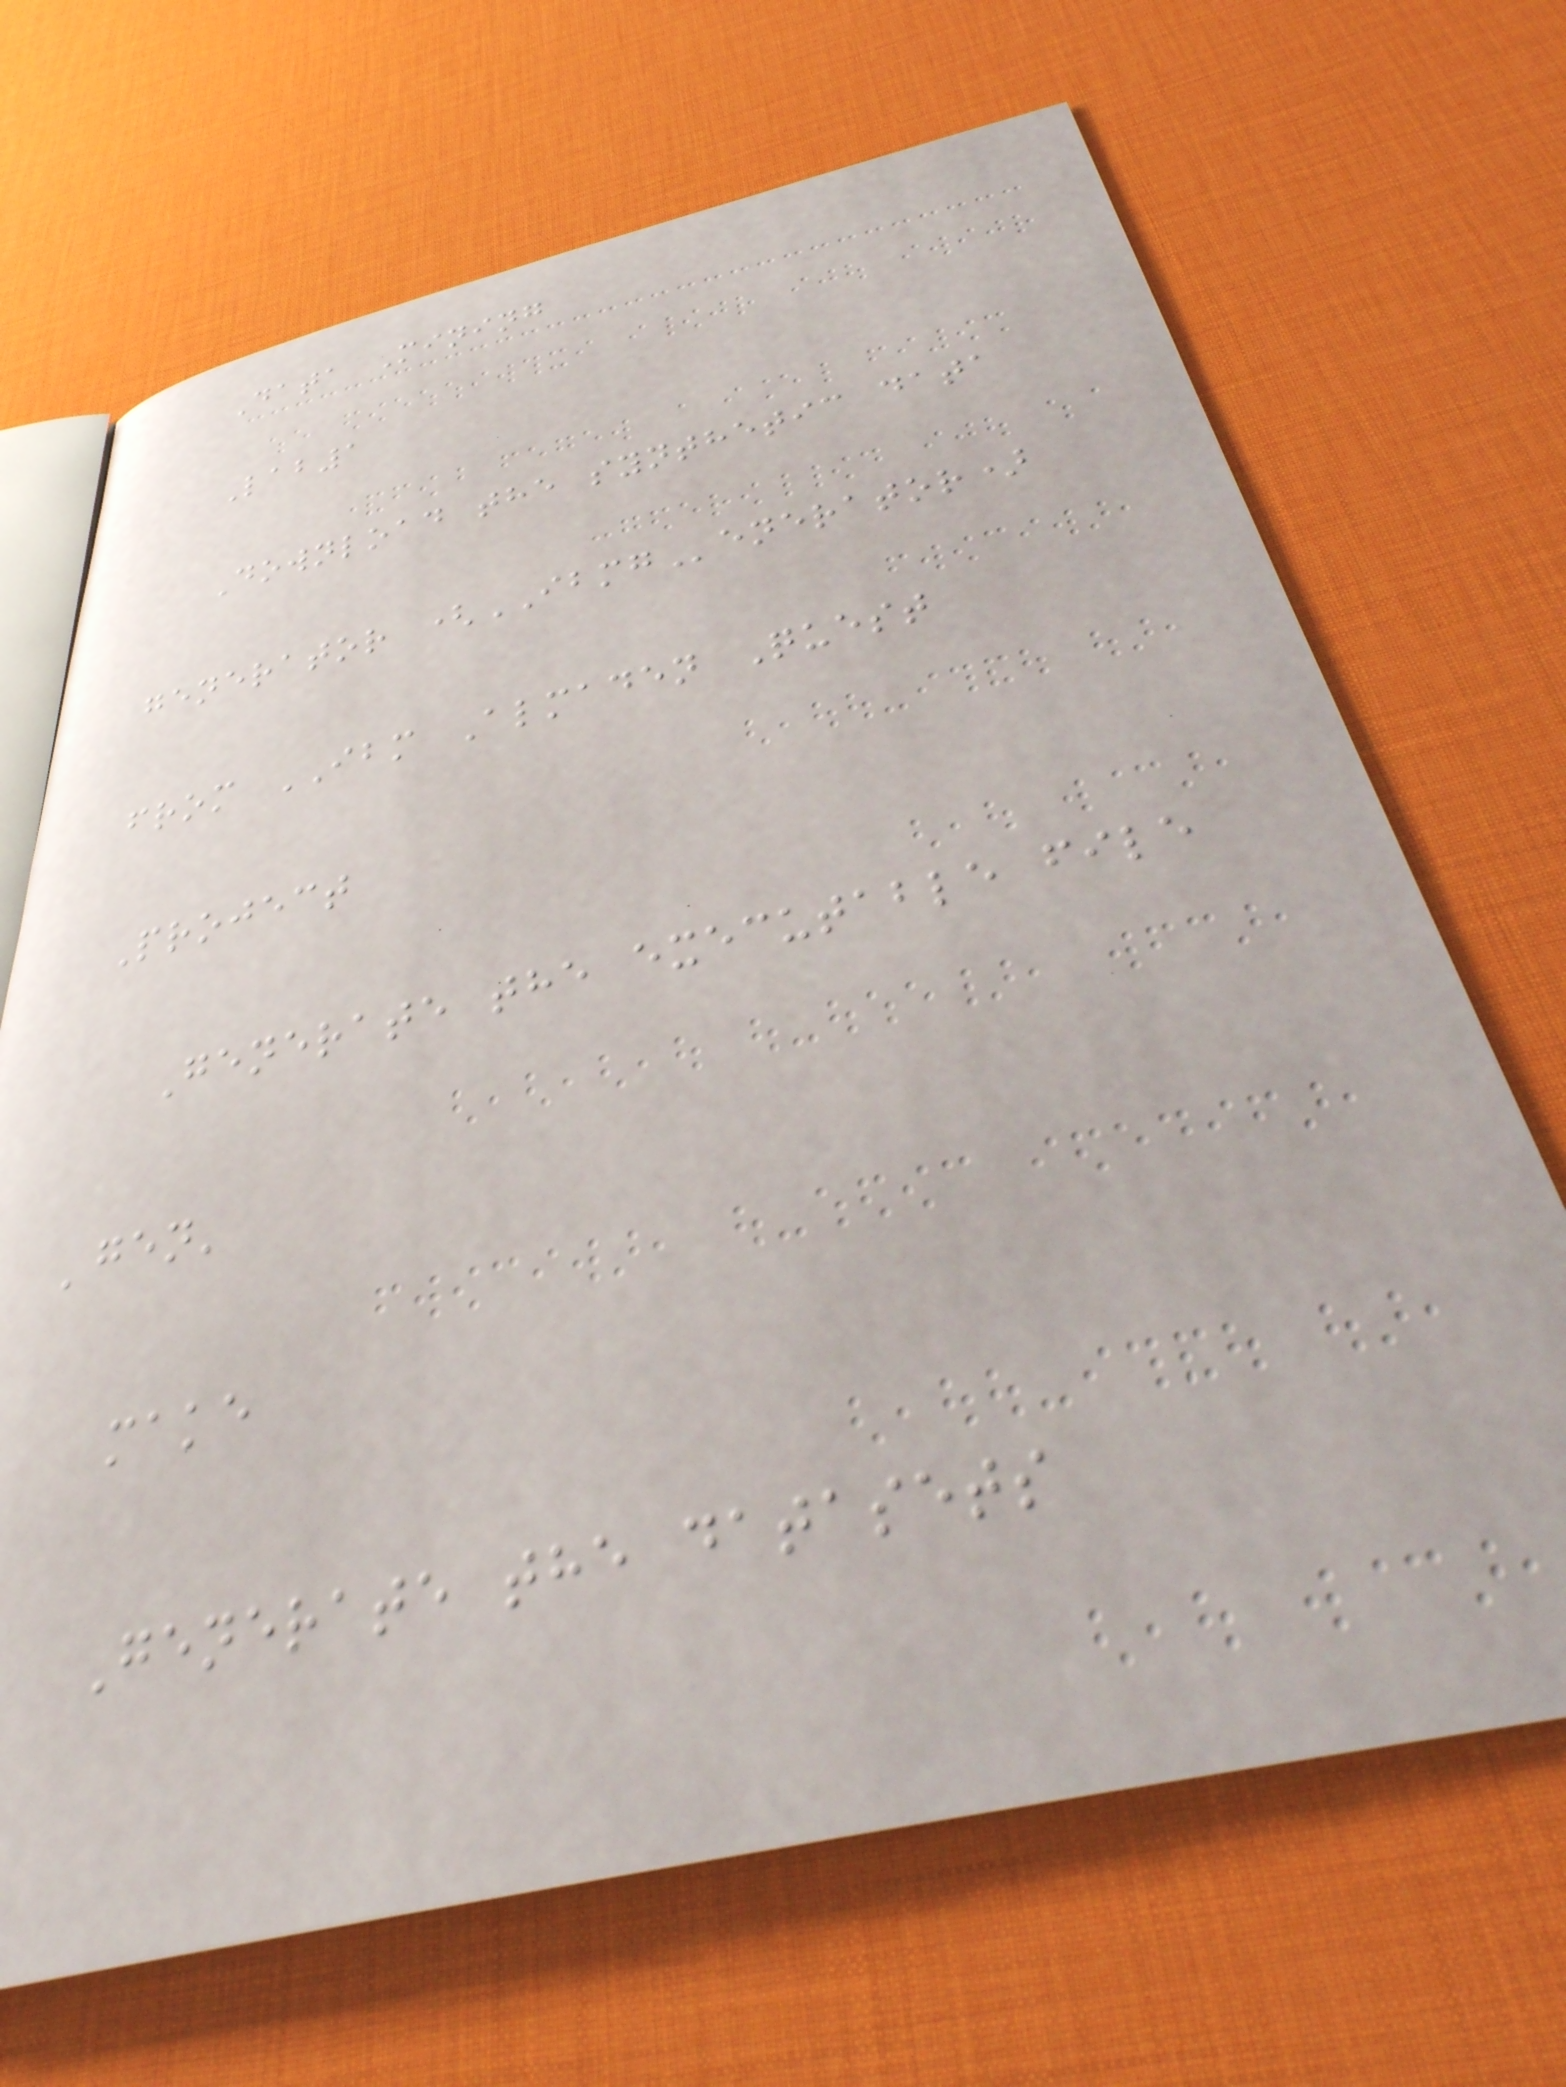Data Mining
Lab1
Download the synthetic data
generator (IBMGenerator)
from IBM Almaden Quest
Project
Generate the executable file
'gen'
make
Generate the datasets
